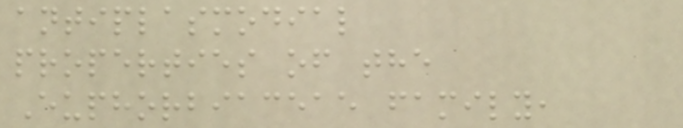antiplasmodial
properties of the
Euphorbiaceae family,
